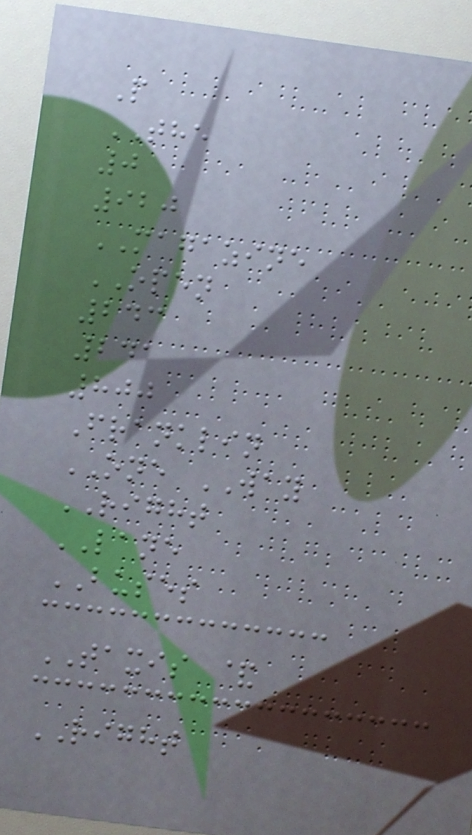P
THE
0
920
MAGAZINE
OPEN
243
241
800
Franklin
ONE WAY
RIGHT
LANE
BUSES
TAXIS &
RIGHT
